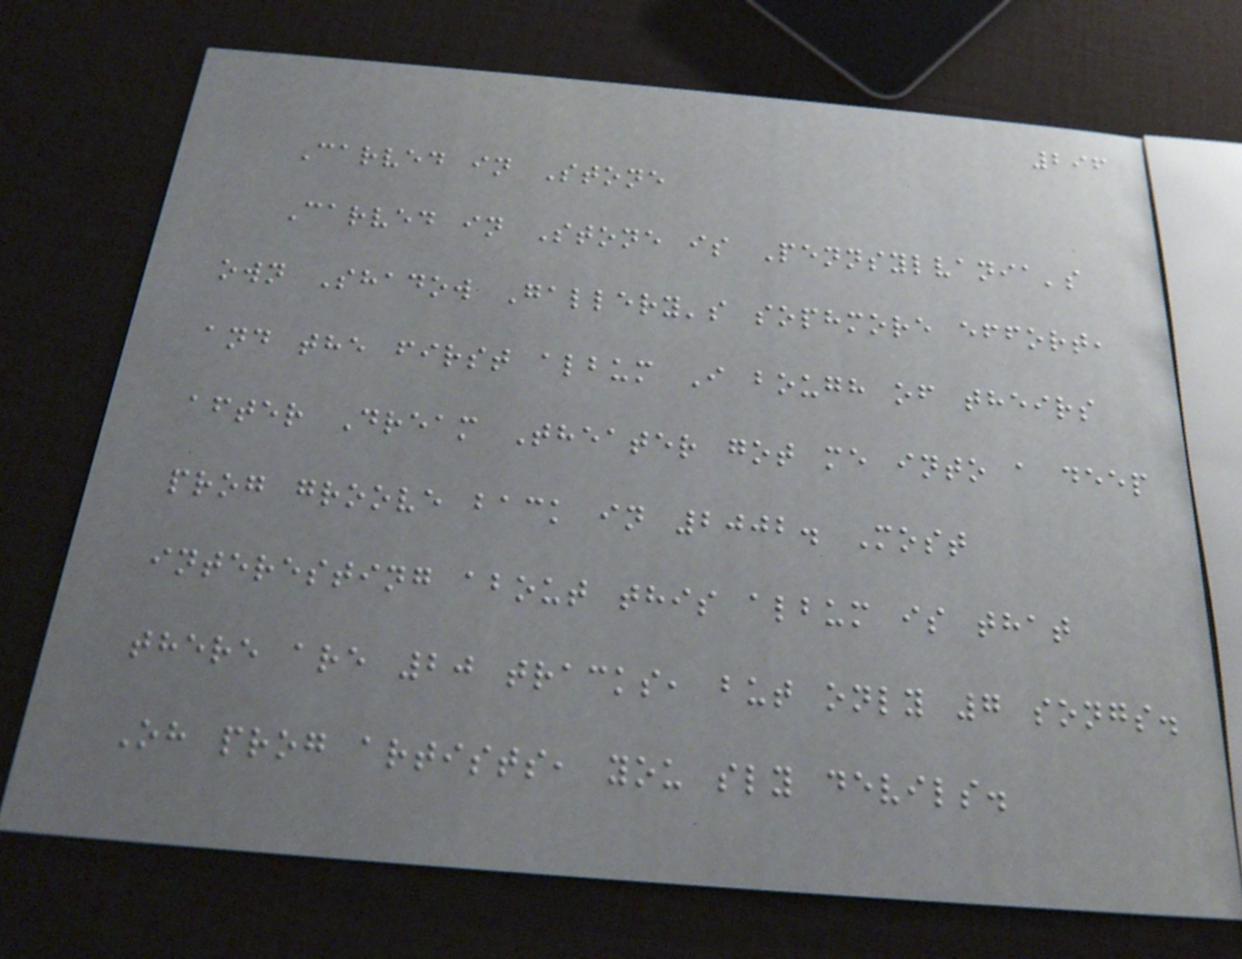296
Carved in Stone
Carved in Stone is Pennsylvania's
own Shadow Gallery's sophmore effort,
and the first album I bough of theirs
after Dream Theater got me into a deep
prog groove back in 2002. Most
interesting about this album is that
there are 20 tracks, but only 7 songs.
Oh prog artists, you sly devils.
